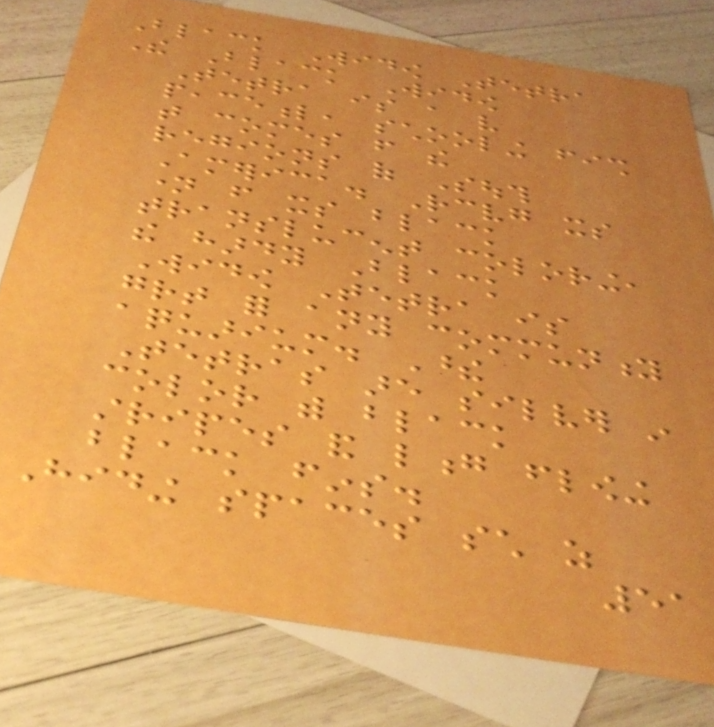Black Widow Tetra
The Black Widow
Tetra is a very
peaceful, schooling fish
that comes from the
regions of South
America. Receiving its
name from its black
translucent coloring,
the hardy Black
Widow Tetra is
great for any community
aquarium. These
Tetras are silver in
color with black
stripes and long flowing
black fins.
Hiding spaces such as
51
